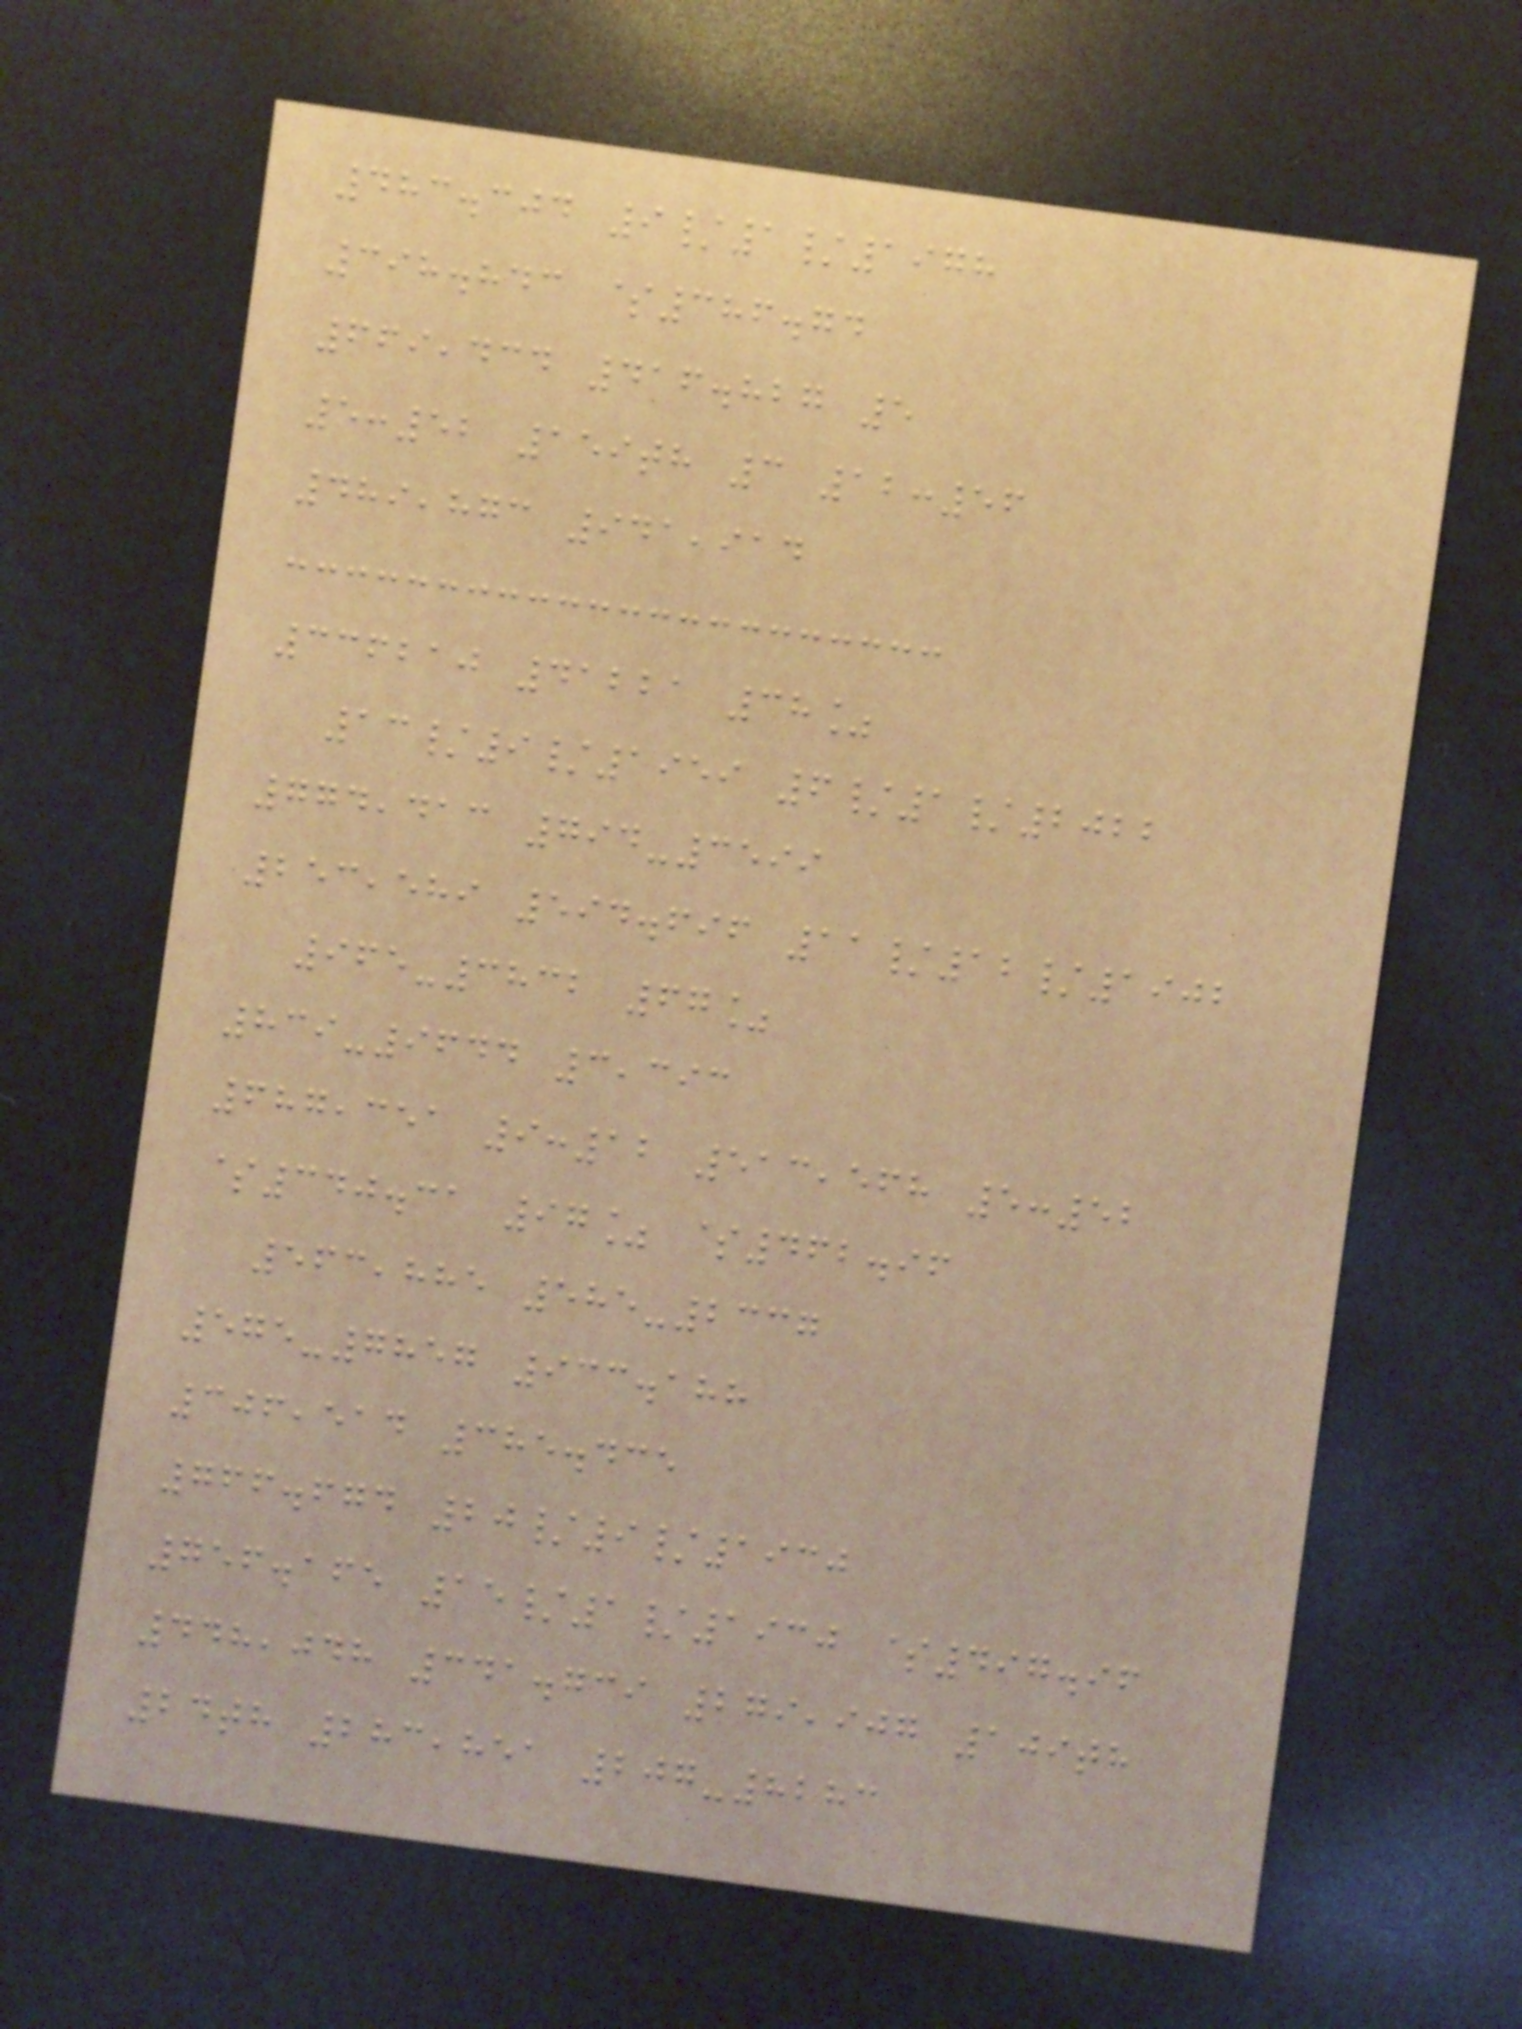483.304 9/1/1978
398.843 $386.74
669,434 416.827 5
5:52 159th 3 12:56
489,873 941,914
336210 41221 38%
13/9/1959 6/1/2022
774,413 794-3599
253,589 594.696 11/12/1902
965-3832 67%
839-9644 3,393
687,351 9:12 513,568 5:52
$340.31 97% $462.96
563,885 585-2337
575-7857 933.188
306,514 385.435
766.674 20/9/1930
756.165 15/1/1930 $497.96
448,048 341.739 279,907 109th
24th 283,851 207-8283
